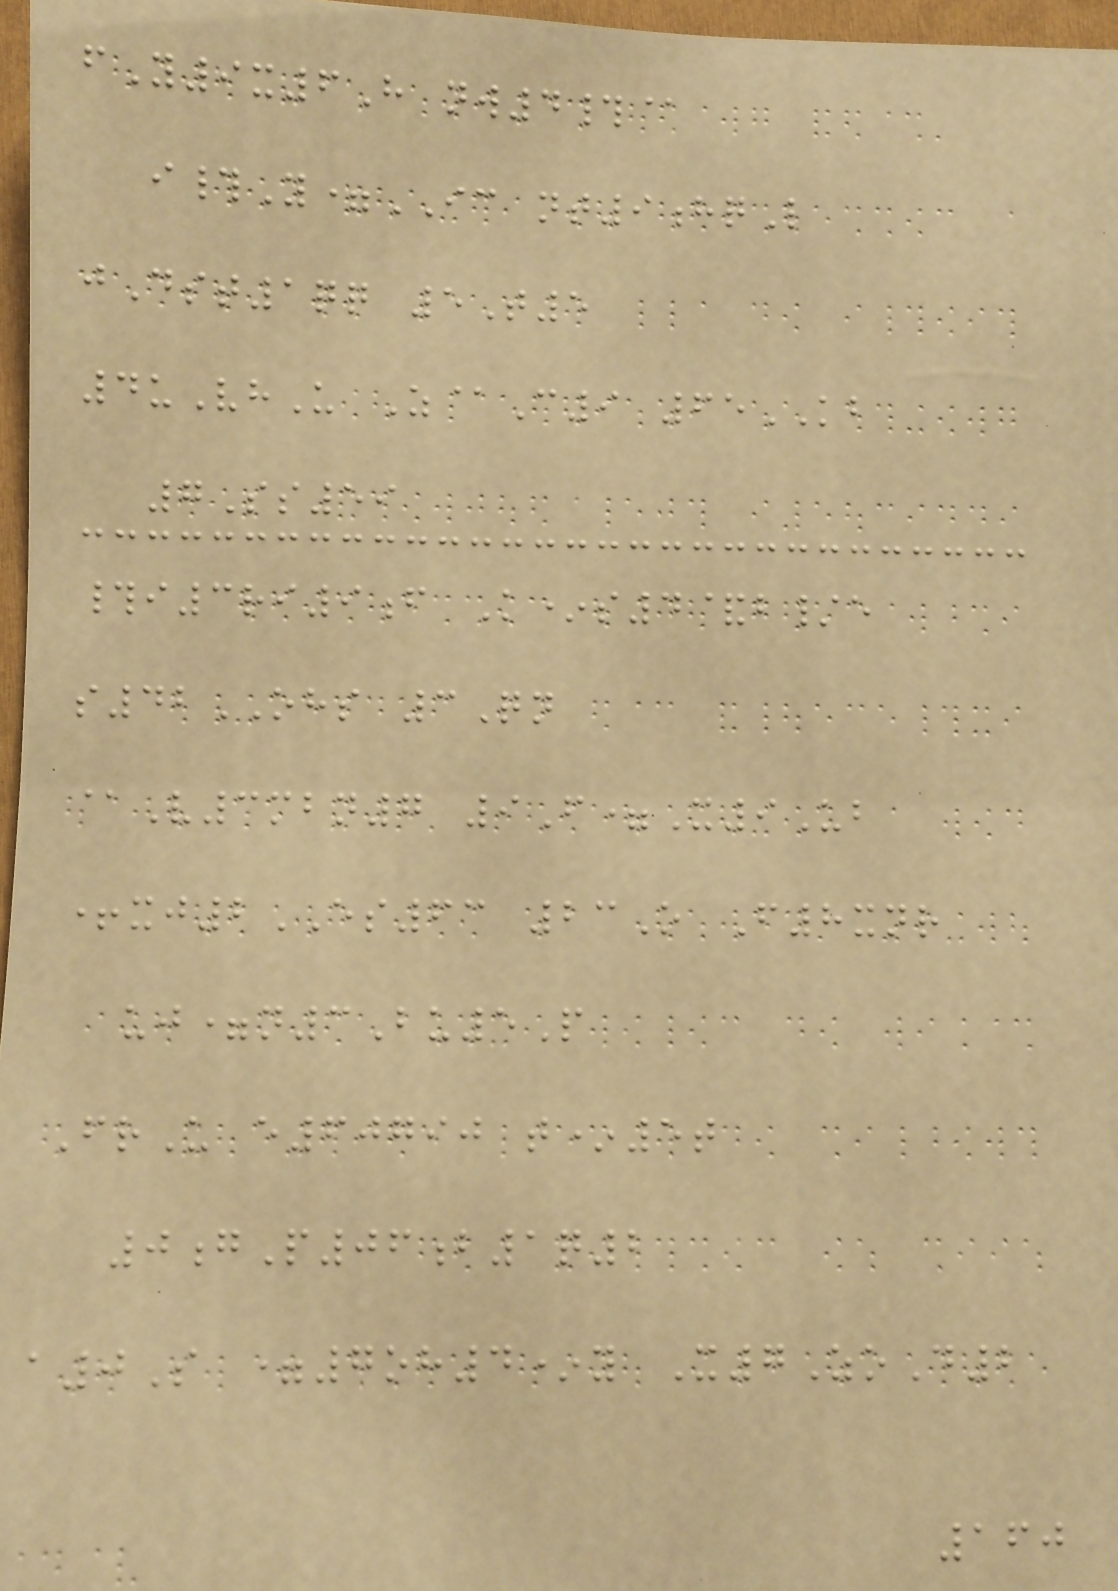fY9x6H nw4#@
i#Y=IC nt9hqL
jDst1qq 5T5
4uVhU Z@C9 65KB
7Ss59
#i3ri9f K*s4&b/e
s42OHS 3Qn
@V3mbn7 9F=X9Ub
+xj2ES63 23O F8xnr
uj=n3Bu5P
FrU e60790 t*5t
0gP06b1q2
a0S =7oh4*y X7ZoD2
160
